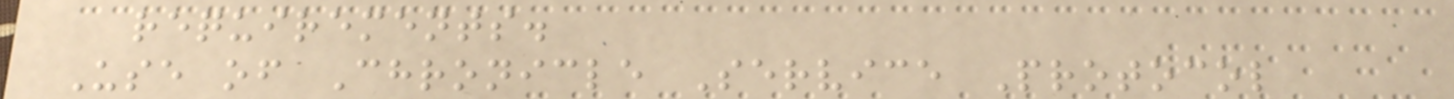requirements.
Use of Chronicle Service Protocol
